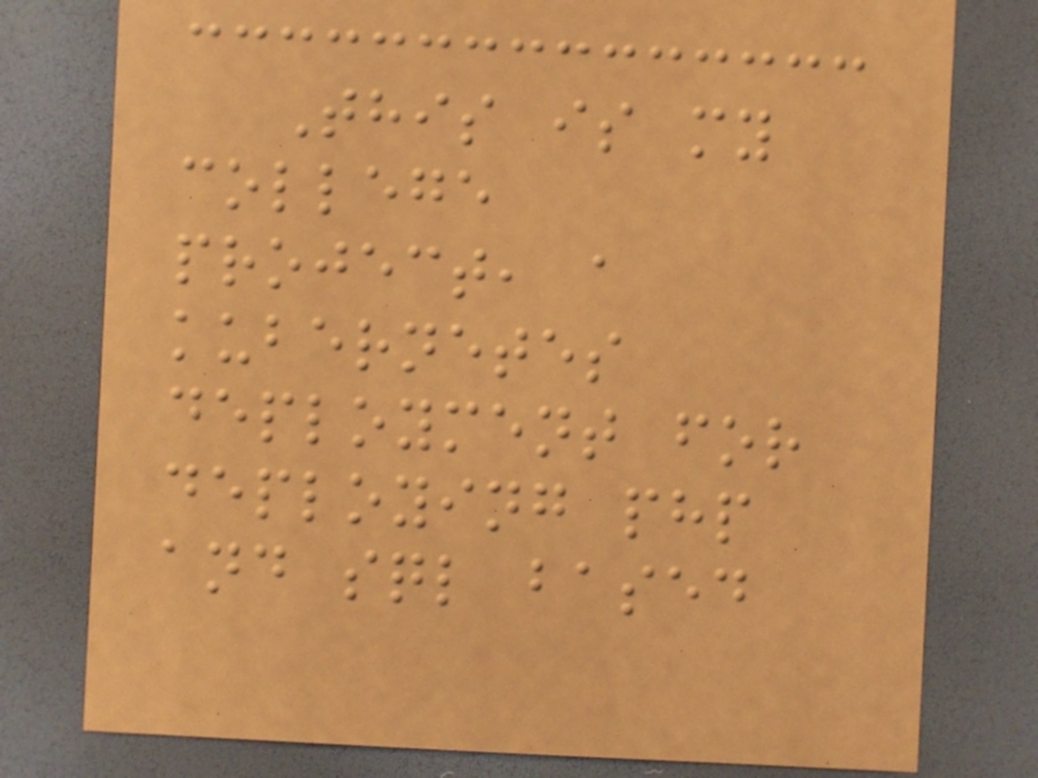This is my
college
project, a
kubernetes
deployment for
deploying php
and sql based
